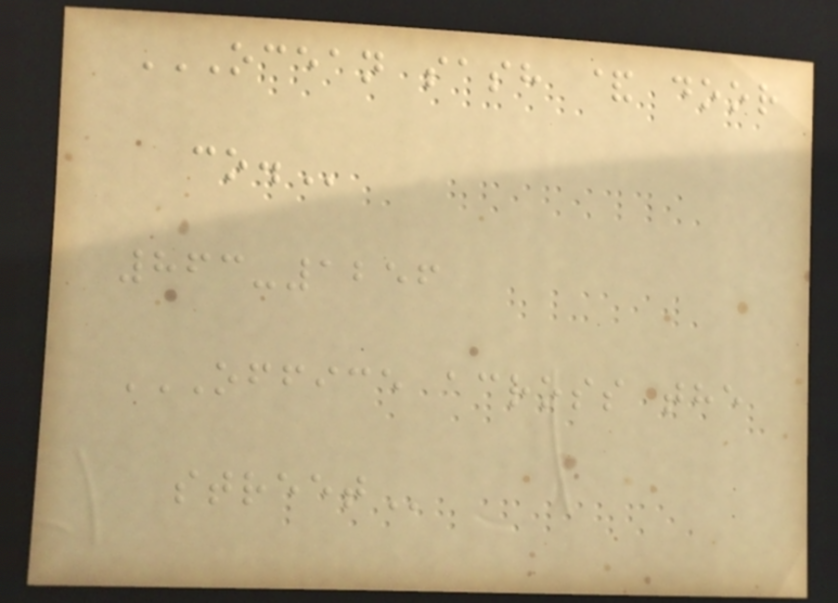OCEAN SASH & DOOR
CO.
863-1256
OFFICE ACROSS THE
STREET
